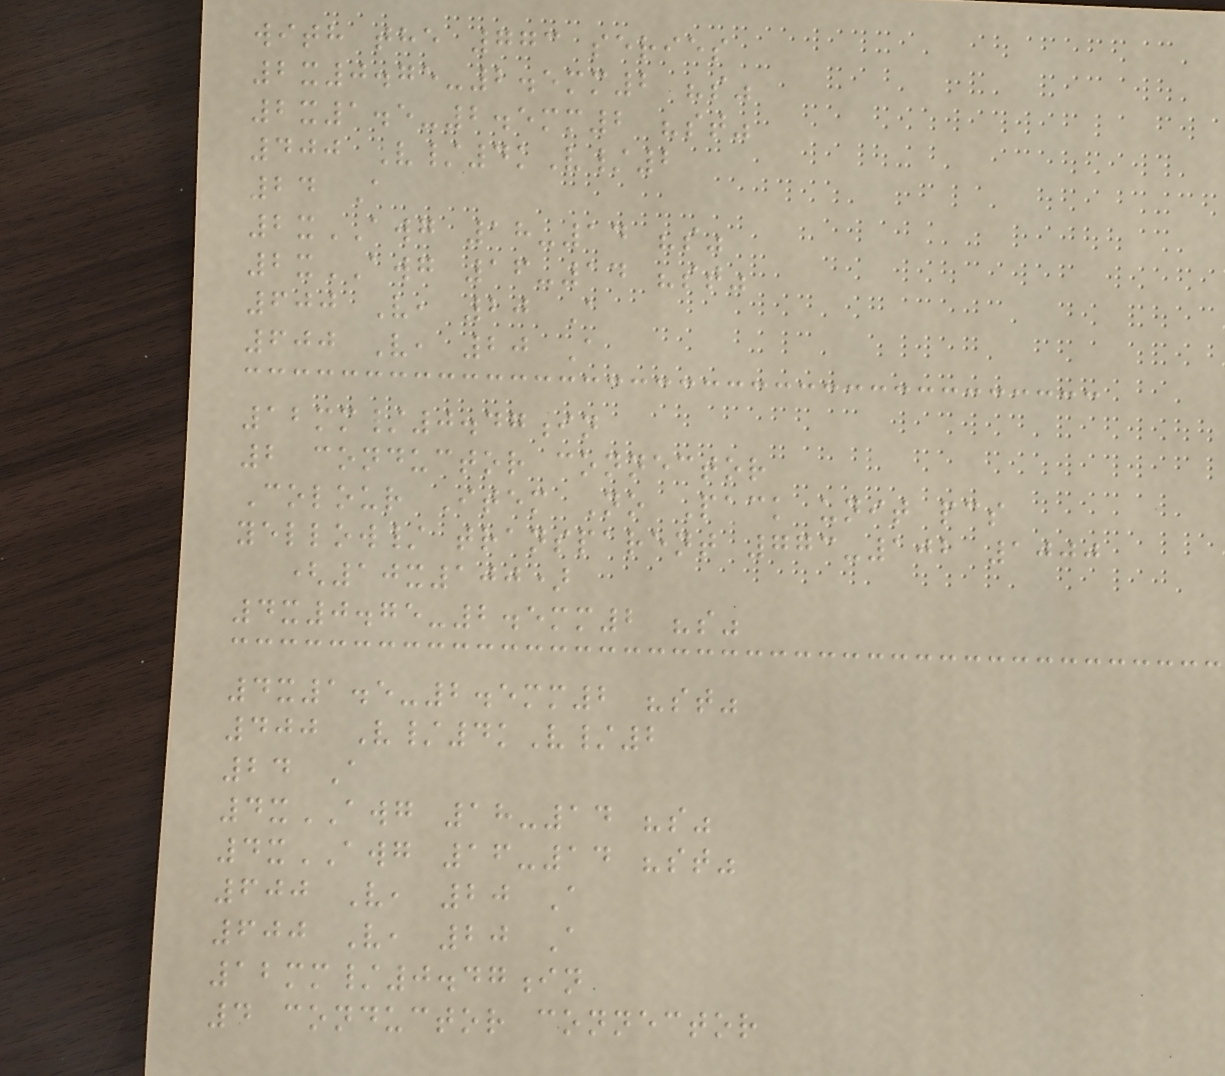with the 773 series
2x0.75-2.5mm2 "s"
2x1.5-2.5mm2 "st"
400 V/4kV/2
24 A
2xAWG 18-14 "s"
2xAWG 16-14 "st"
600 V, 20 A
600 V, 20 A
12mm/0.47in
2 conductor connector
Colour Item No Pack unit pcs
yellow/ transparent 773-102 1000
(10x100)
4x0.75-2.5mm2 "s"
4x1.5-2.5mm2 "st"
400 V/4kV/2
24 A
4xAWG 18-14 "s"
4xAWG 16-14 "st"
600 V, 20 A
600 V, 20 A
12mm/0.47in
4 conductor connector
